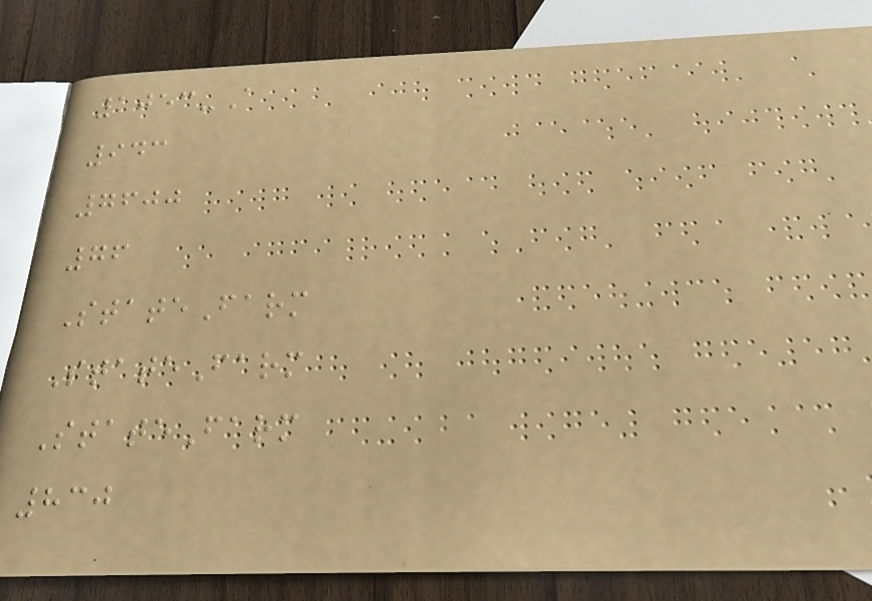1053-A
943
7600
76
StateFarm
StateFarm
StateFarm
830
